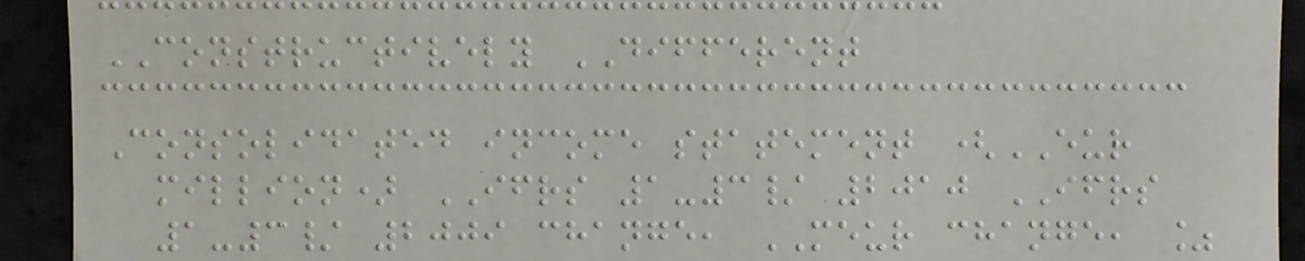CONSTRUCTIVELY DIFFERENT
Consolidated income statement (EUR
million) IFRS 1-3/ 2010 IFRS
1-3/ 2009 change, MEUR change, %
